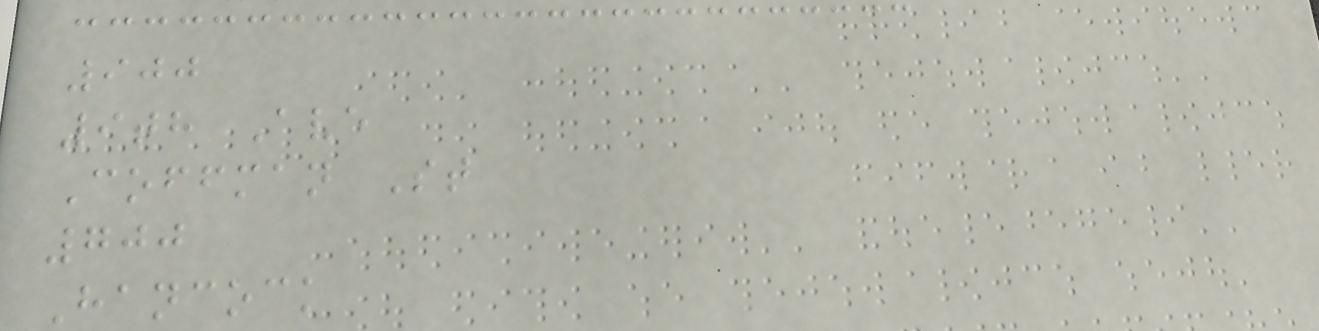900
9th Ave
Coffman St
700
Hancock
